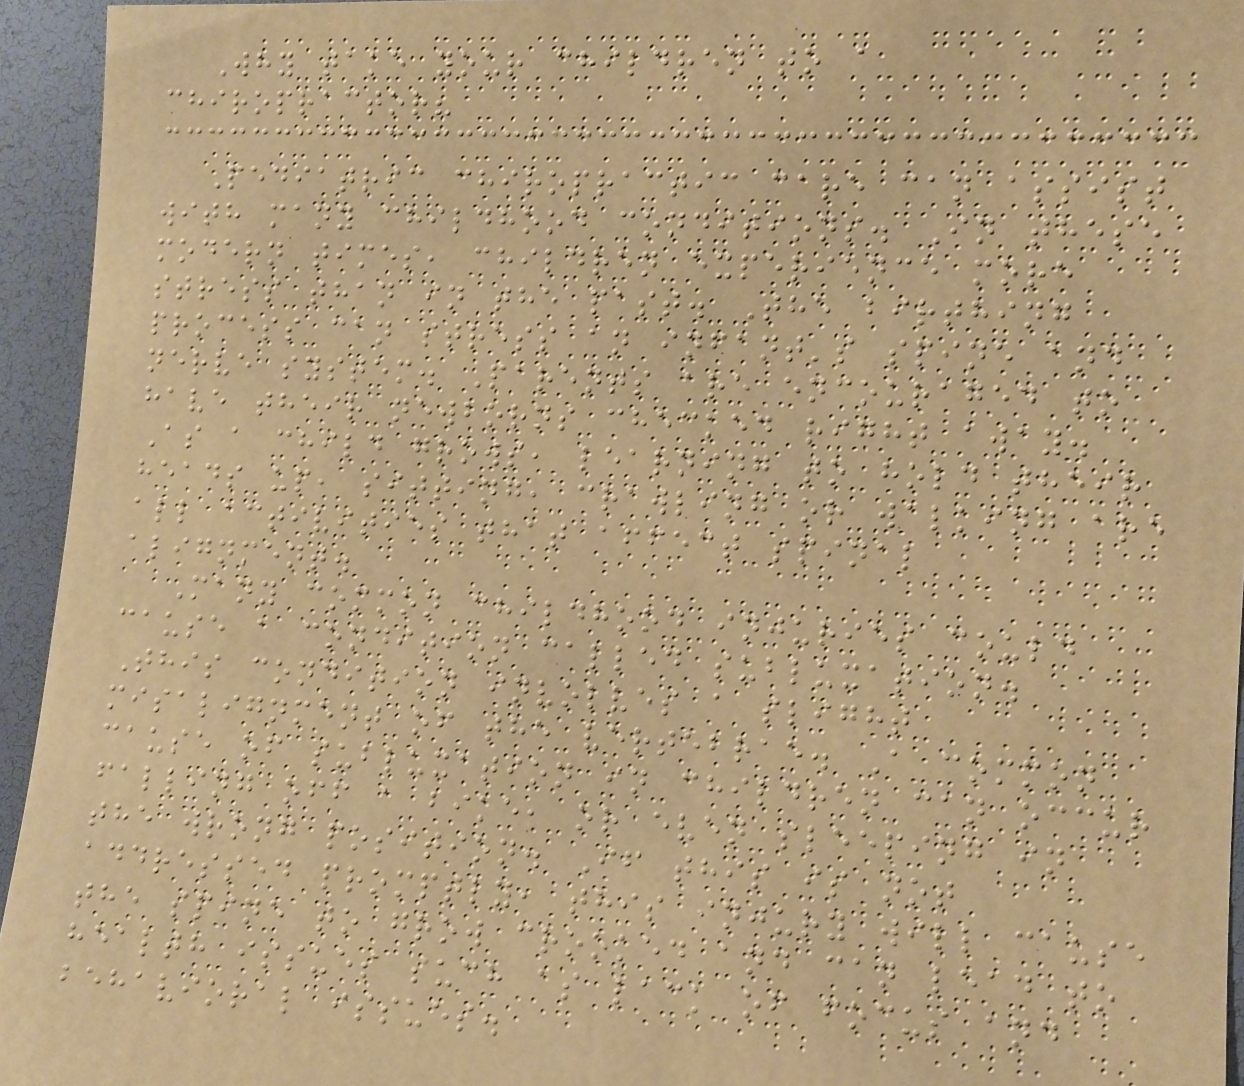Why take your children to a
chiropractor?
Pediatric chiropractic care can assist
with many childhood conditions. In these
modern times, children experience more
stress than in the past. The birthing
process can stress an infant's spine and
nerve system. Parents are encouraged to
have their newborns checked right away.
As a child grows, learning to hold their
heads up, sitting, crawling or walking are
all activities that affect spinal
alignment.
Many common childhood injuries could
cause a condition called subluxation.
This condition involves a slight
misalignment of the vertebrae. A common
cause of subluxation in children can occur
falling off a bike, or even sleeping in
the wrong position. If this is not
addressed promptly, this injury will cause
the spine to grow crooked and can lead to
health issues such as lack of focus and
behavioral issues.
